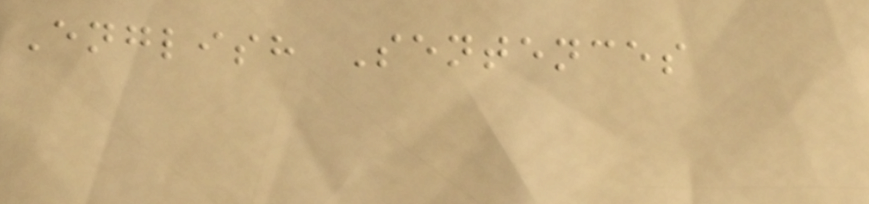English Sentences
